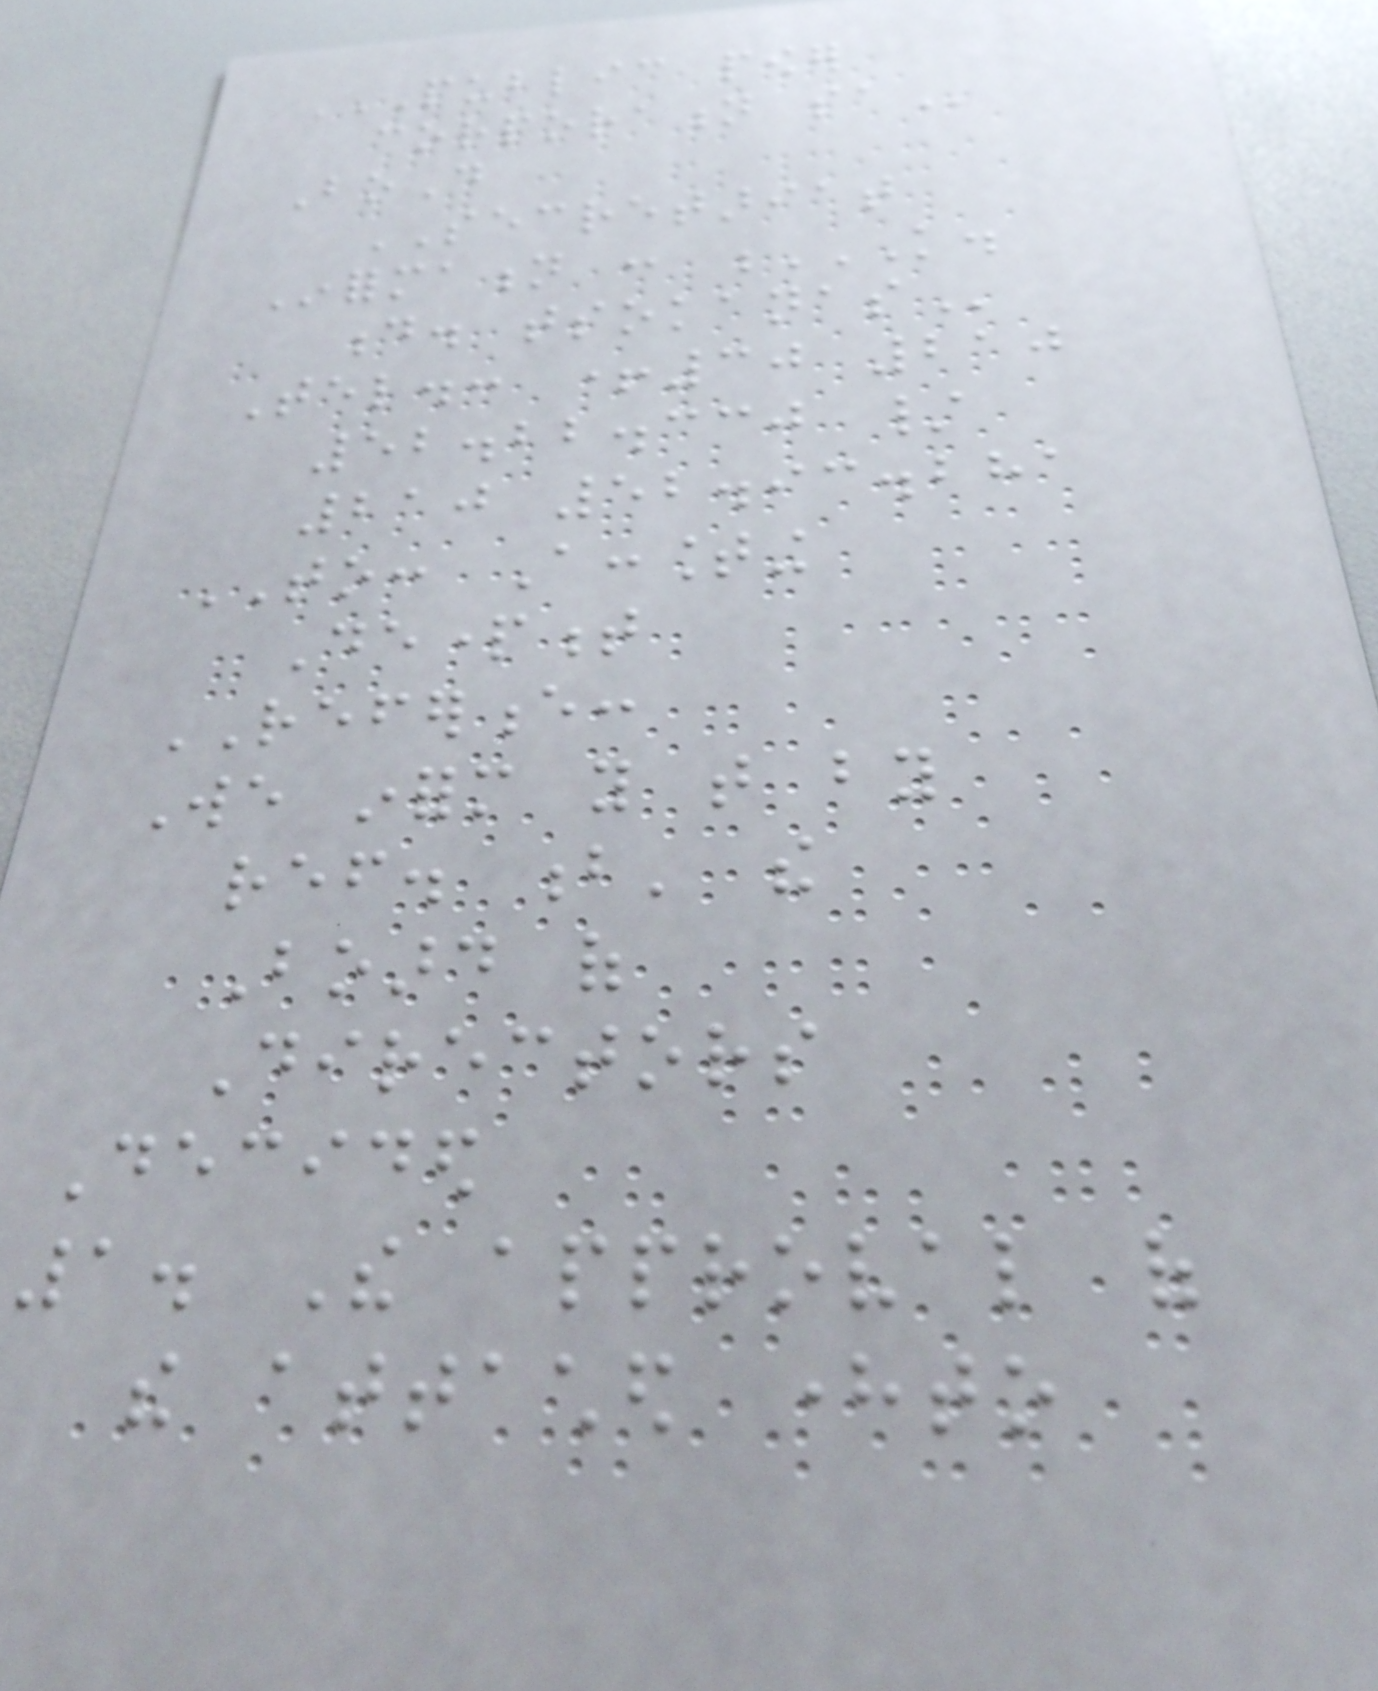PUBLIC POWER
CORPORATION SA
BoD
SECRETARIAT
Information : K.
D. TSOKANAS
Tel.: +30 210
52.22.330 /
210 52.93.281
TO: Accounting
Department
REFERENCE:
We inform you that by
ref. b' the
Board of
Directors
Decided
1. The approval of
the attached hereto
